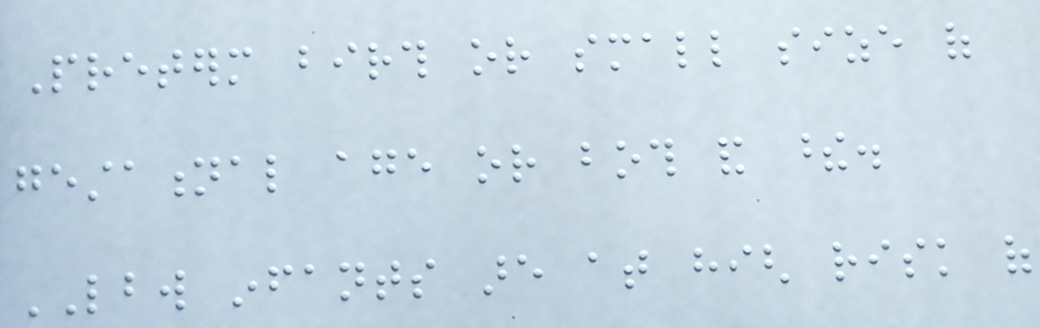Preterm birth or small size of
gestational age or both and these.
LBW infants are at high risk of
